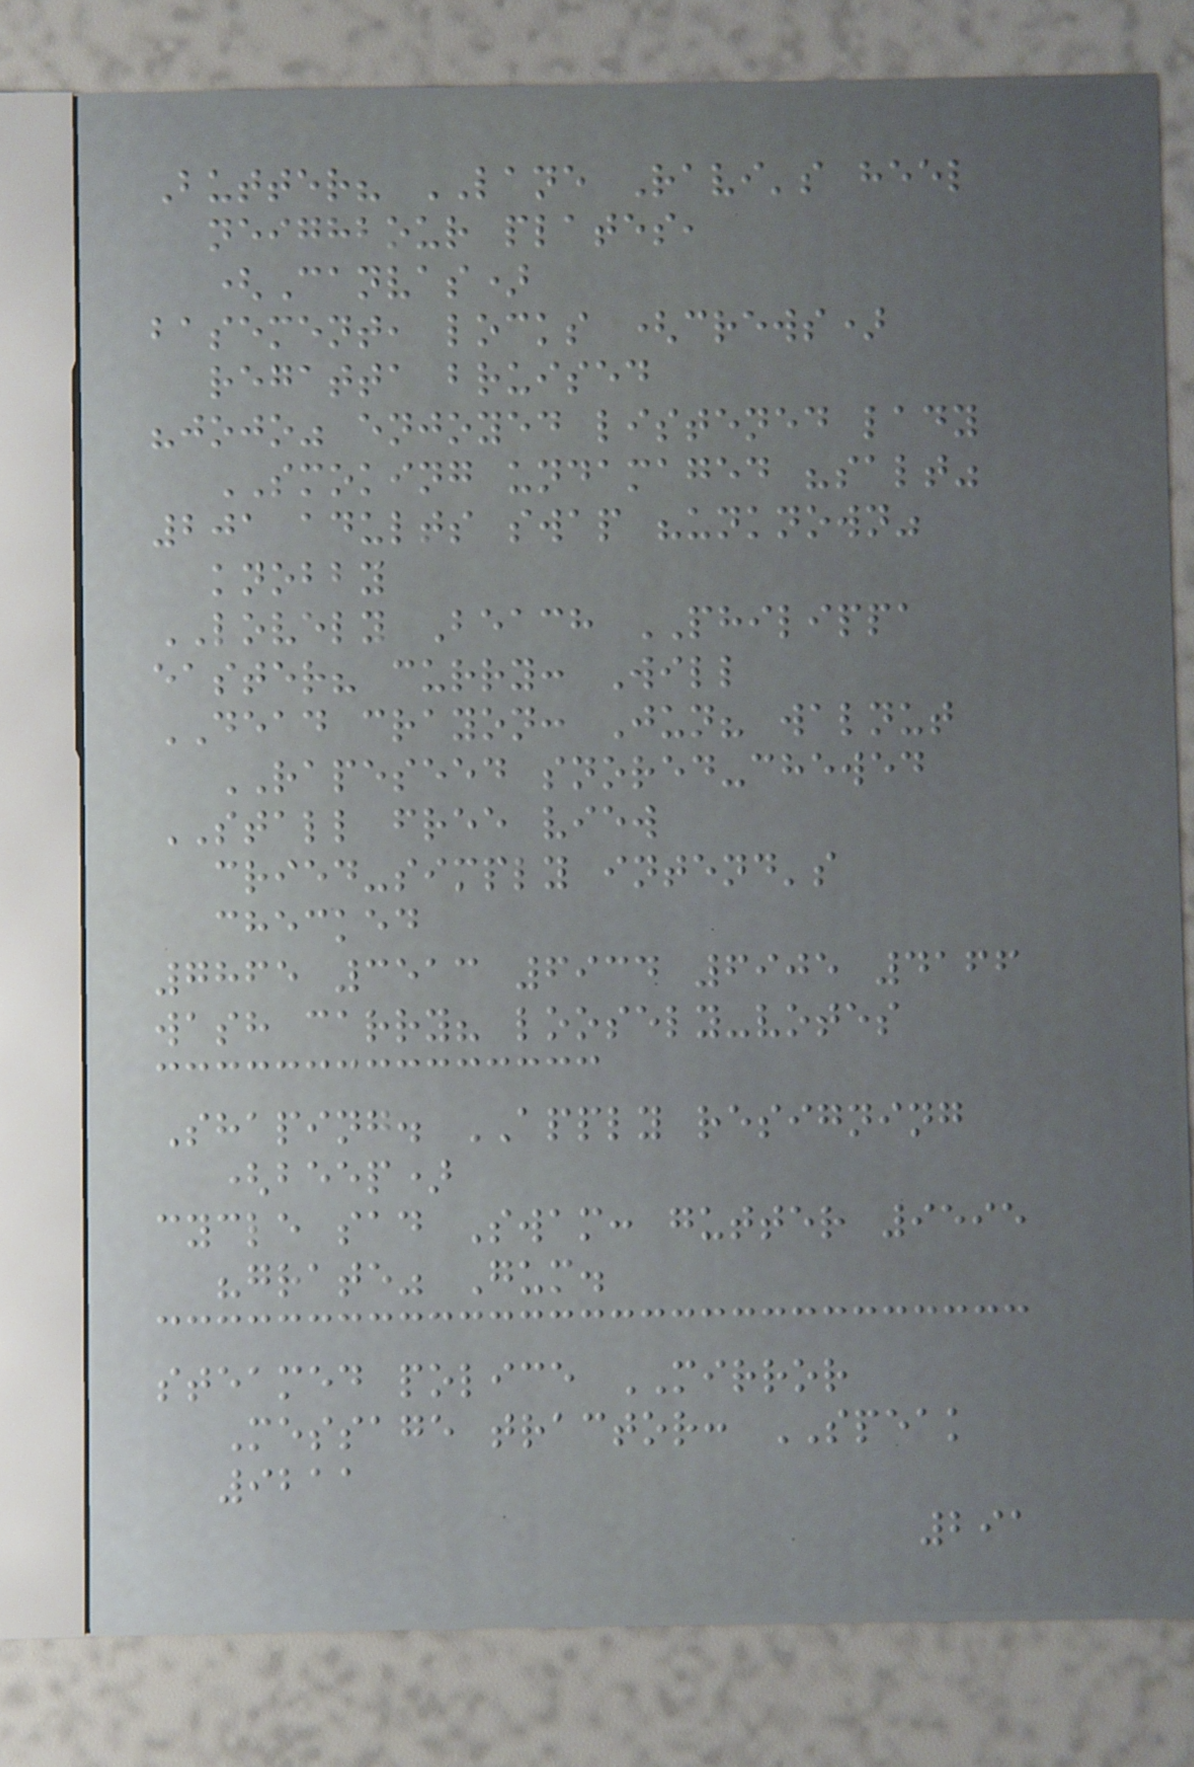Butter? LANE Ravi's heel
neighbour plates,
(Canvas)
basement, locks (crews)
regatta bruised
"jojo" enjoyed listened lady
SMOKING undamaged "salt"
201 adults swap "unknown"
knobby
LOVELY Beach PHILIPPA
easter? curry: Will
DEAD crayon: Jun? walnut
RAPESEED snored-chewed
STALL free view
cried-simply intend's
checked
7865 3513 6934 6905 4166
wash carry? loosely-votes
Shaping. APPLY resigning
(beep)
cycle sad Swam: gutter 9595
"grate" Gum.
steamed police MIRROR
Message tractor: SPEAK
9211
291
